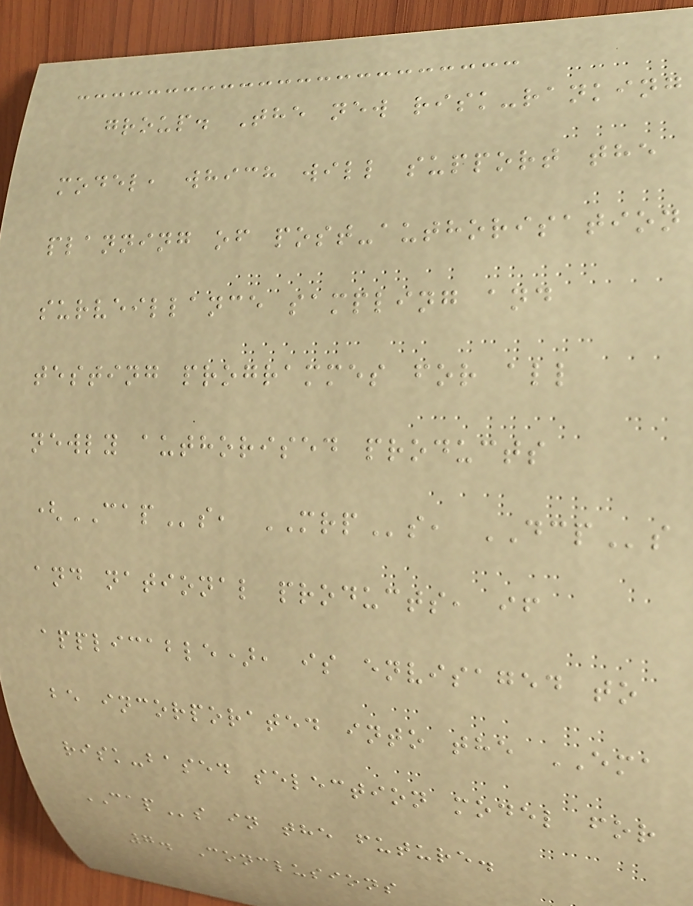group. The new risk-ranking
model, which will support the
planning of post-authorisation
surveillance sampling and
testing programmes for all
newly authorised products
(CAPs, MRPs, DCPs
and national products, if
applicable), is envisaged to
be incorporated into the EMA
risk-based selection model for
CAPs in the future.
7. Conclusions
